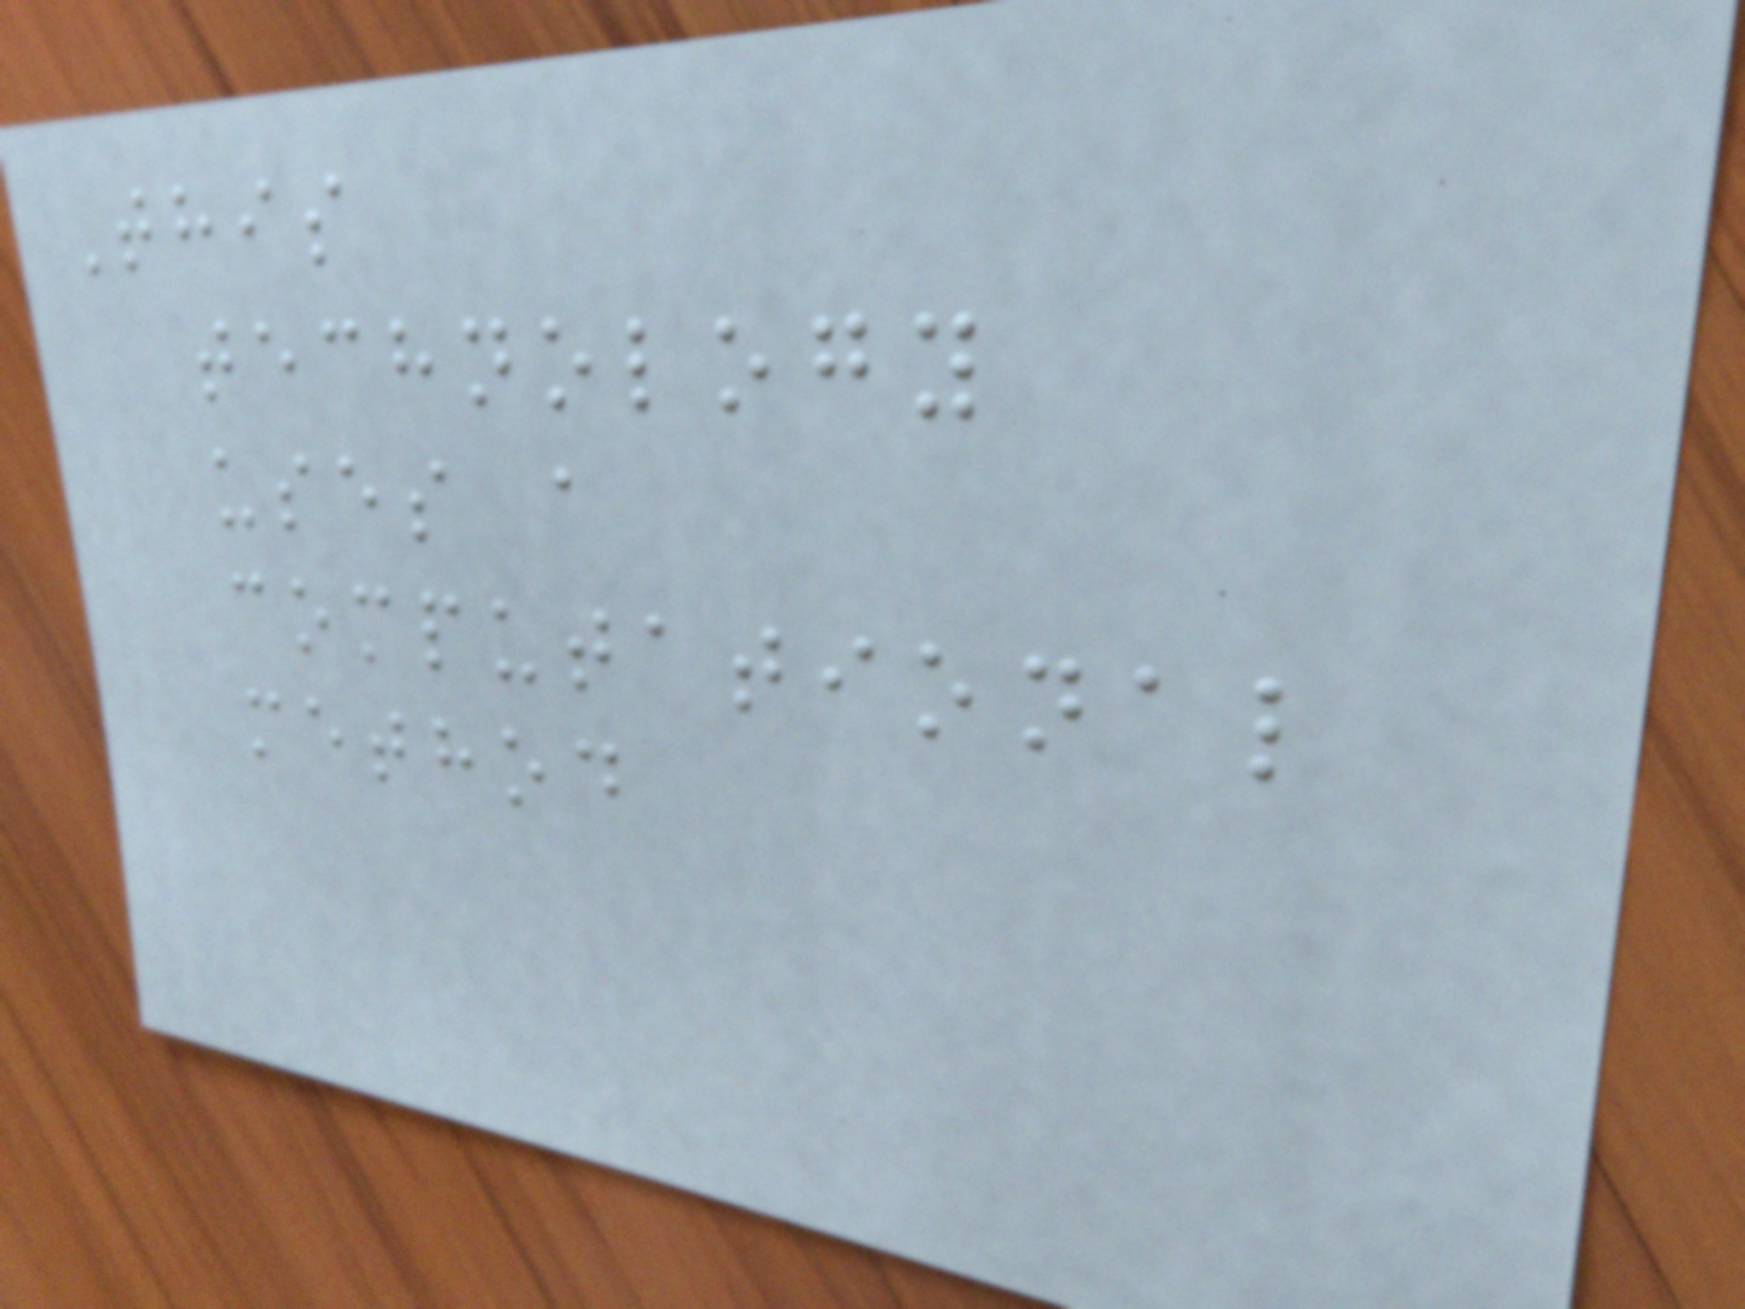This
technology
uses a
computational
method
